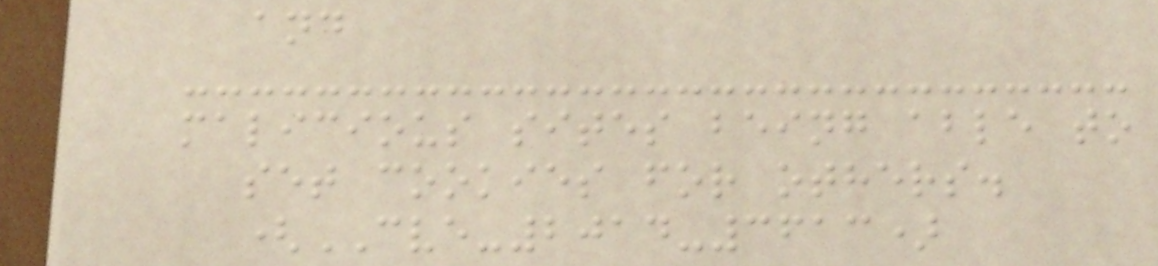and
malicious sites being able to
set cookies for others.
(CVE-2014-3613)
